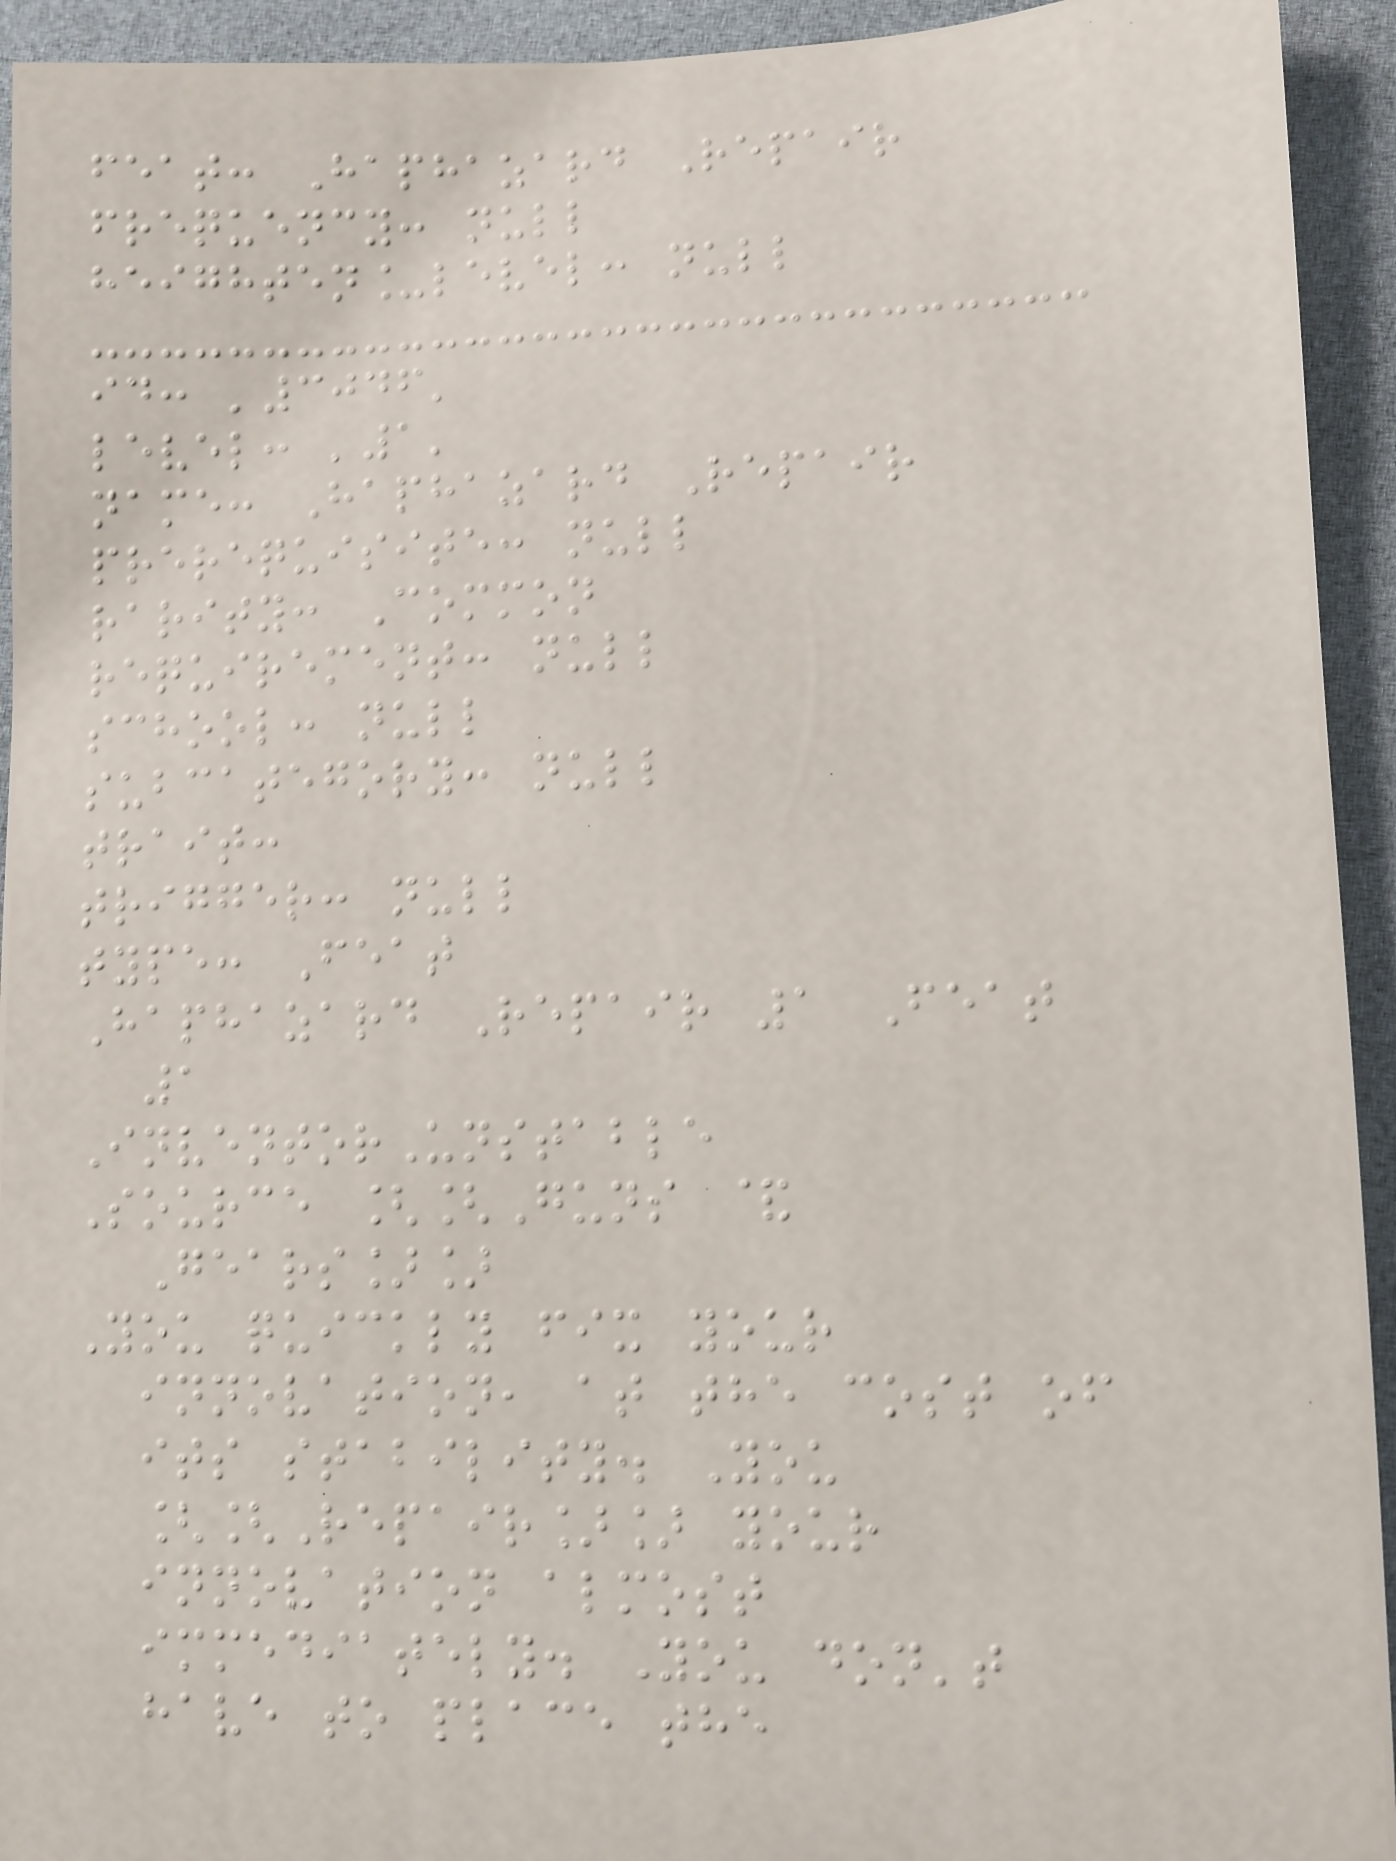feat: Haphazard Repair
frequency: null
heighten_level: null
id: '3046'
level: '1'
name: Haphazard Repair
prerequisite: null
rarity: Common
requirement: null
school: null
subcategory: null
trait:
trigger: null
type: Feat
Haphazard Repair 1 Feat
1
InventorUnstable
Source [[Guns &
Gears]]
You quickly fix your
innovation, at the cost of
its stability. You
[[Repair]] your
innovation almost
immediately. You don't
have to place the
